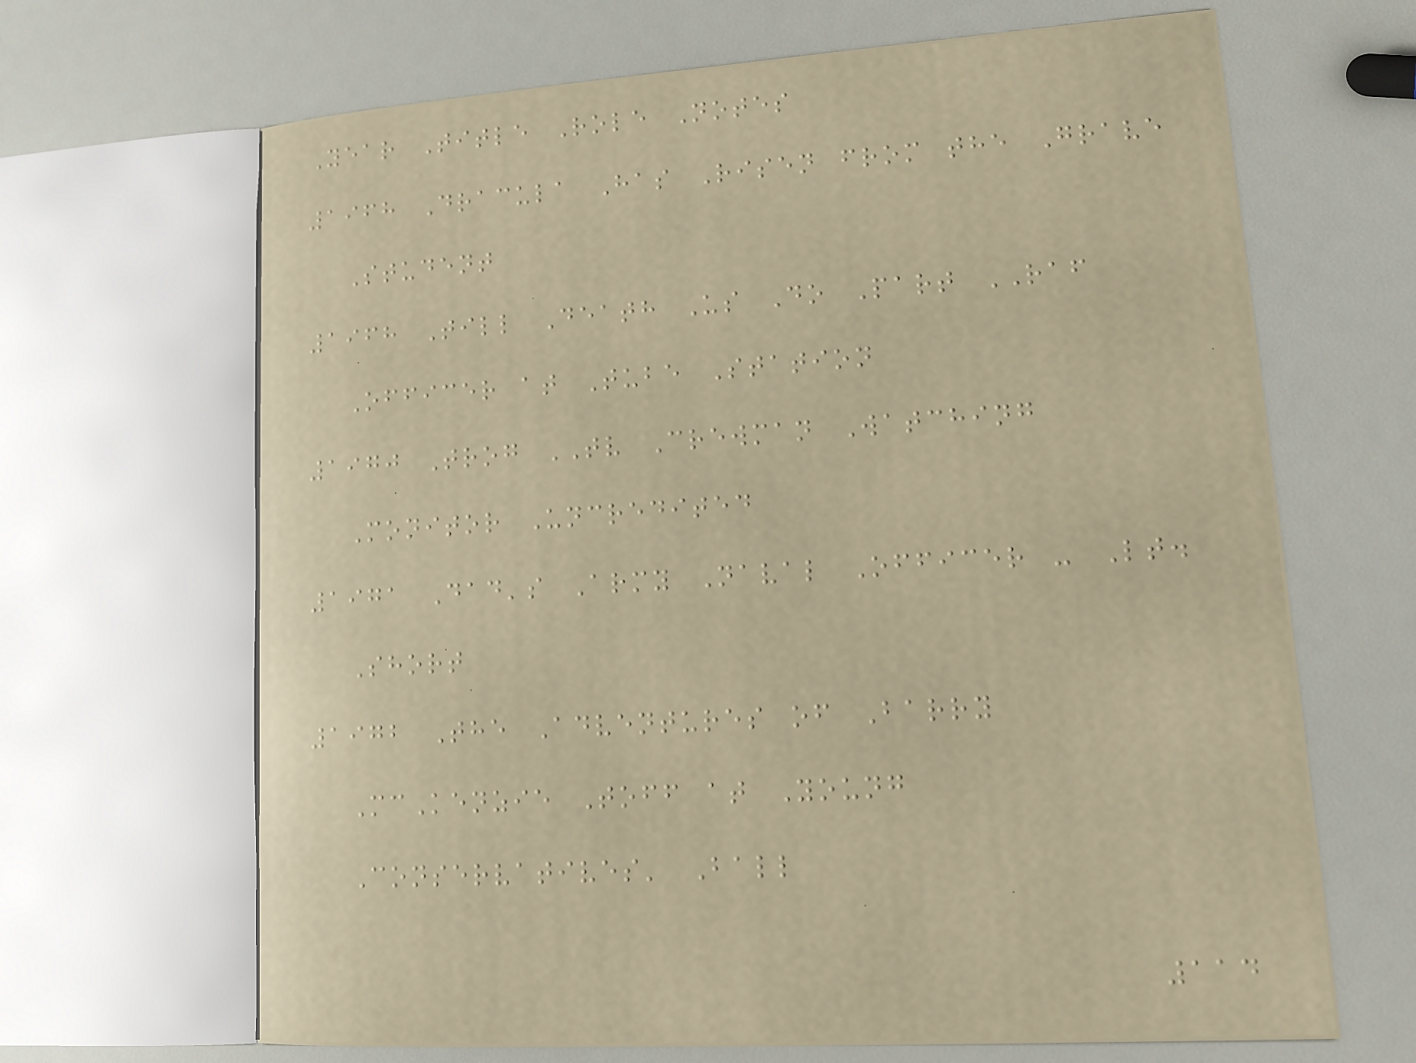Year Title Role Notes
1968 Dracula Has Risen from the Grave
Student
1968 Till Death Us Do Part RAF
Officer at Tube Station
1970 Trog TV Crewman Watching
Monitor Uncredited
1971 Dad's Army Naval Officer - Lt.
Short
1972 The Adventures of Barry
McKenzie Toff at Young
Conservatives' Ball
114
